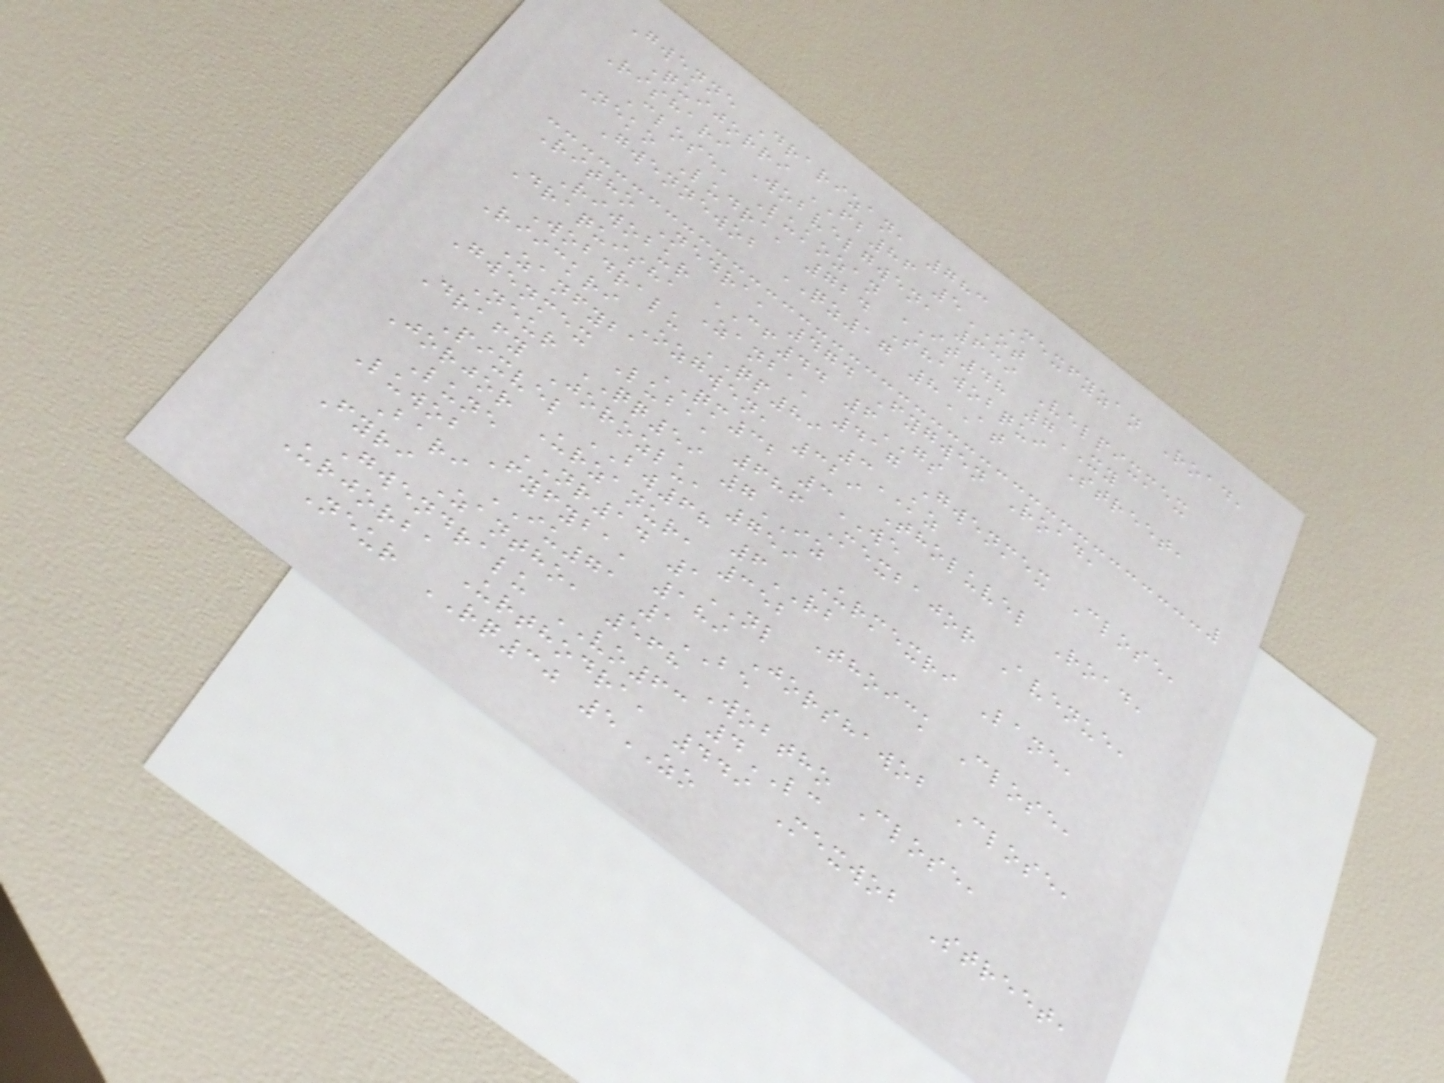Gwenne Drarizan, 783 Mexfyzan Road,
Quijorri FB86 5OT
Rishari Wobvelgwen, 639 Velpixmex
Close, Lukozan IT48 7XY
Neko Ludra, 724 Shawobqui Street,
Gwennewob QZ17 8AT
Ritho Nedra, 474 Fygwen Road,
Riwobur CF44 6GS
Draquisha Zanba, 417 Gwenmex Close,
Wobdralu QP89 3KZ
Riickri Ozgwen, 329 Tholuvel Road,
Zanfyba QM32 3WE
Gwenmex Luba, 686 Mexbajor Avenue,
Neur QQ59 7IZ
Drafy Jorozlu, 759 Urmexri Lane,
Pixvel BW68 6RB
Jorjor Urzanur, 352 Thoick Close,
Lune NR14 1NL
Luwob Fyfyba, 189 Jorshawob Close,
Bari IU71 1BE
Fyri Zantho, 568 Wobtho Close,
Gwendralu VO63 4LC
Urjorba Urthodra, 449 Mexwob Street,
Neur RQ30 5ZO
